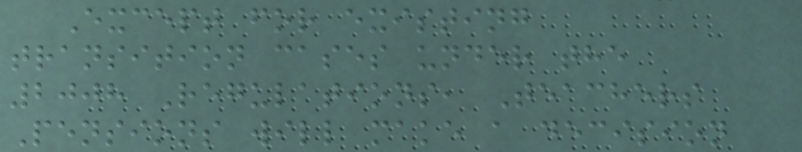Except for existing
transition cases under the
2008 Regulations, Teachers
Pensions will make a decision
